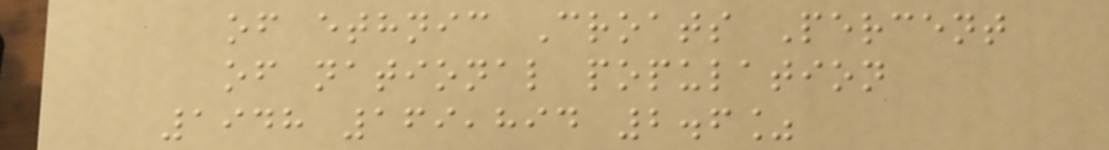of ethnic Croats Percent
of national population
1948 169,894 2.6%
